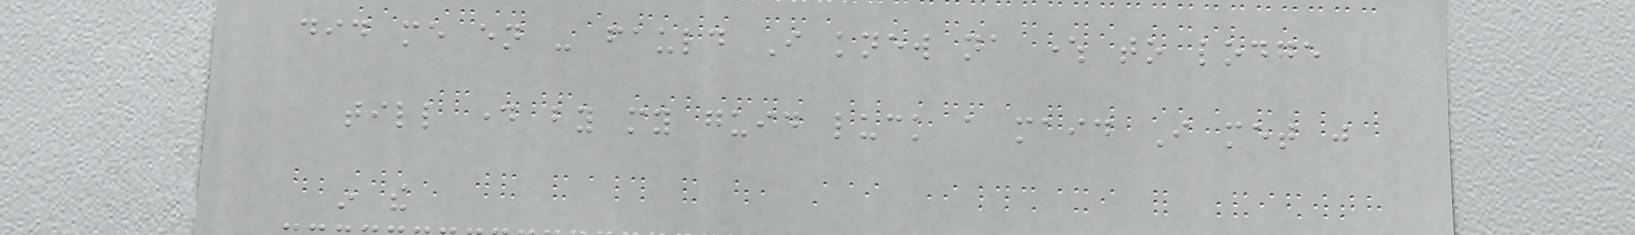did me en - fauld I knew na where to lodge
till day by my guid luck a maid I met just
in the
